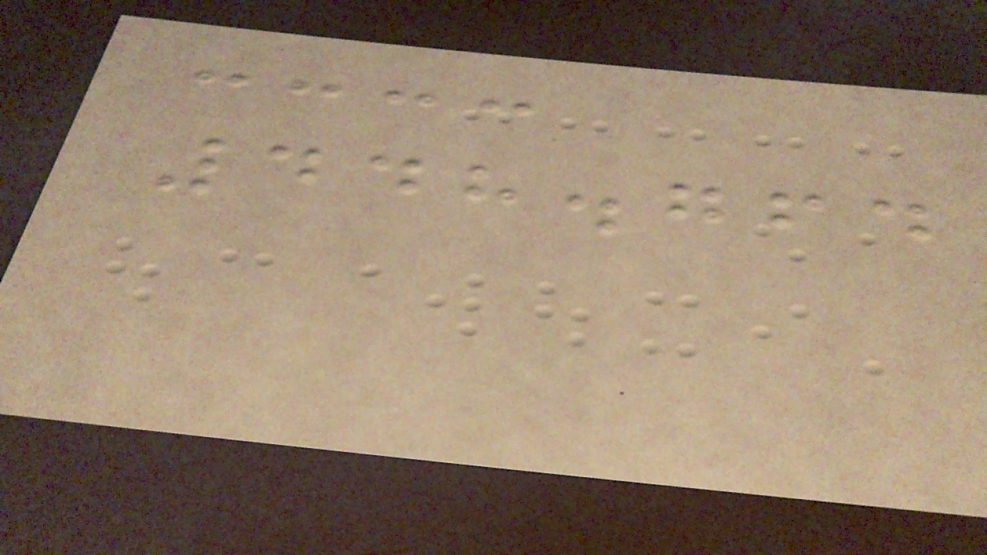448.764
